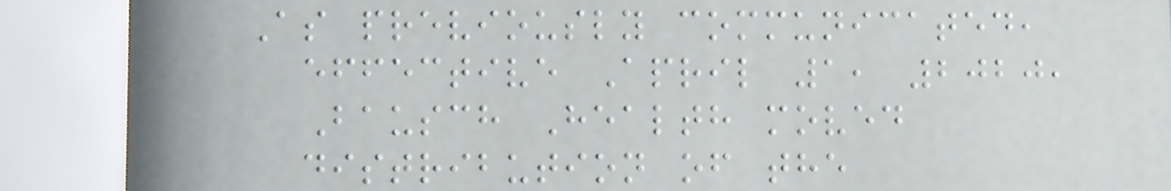As previously communicated,
effective April 1, 2020,
Bausch Health moved
distribution of the
